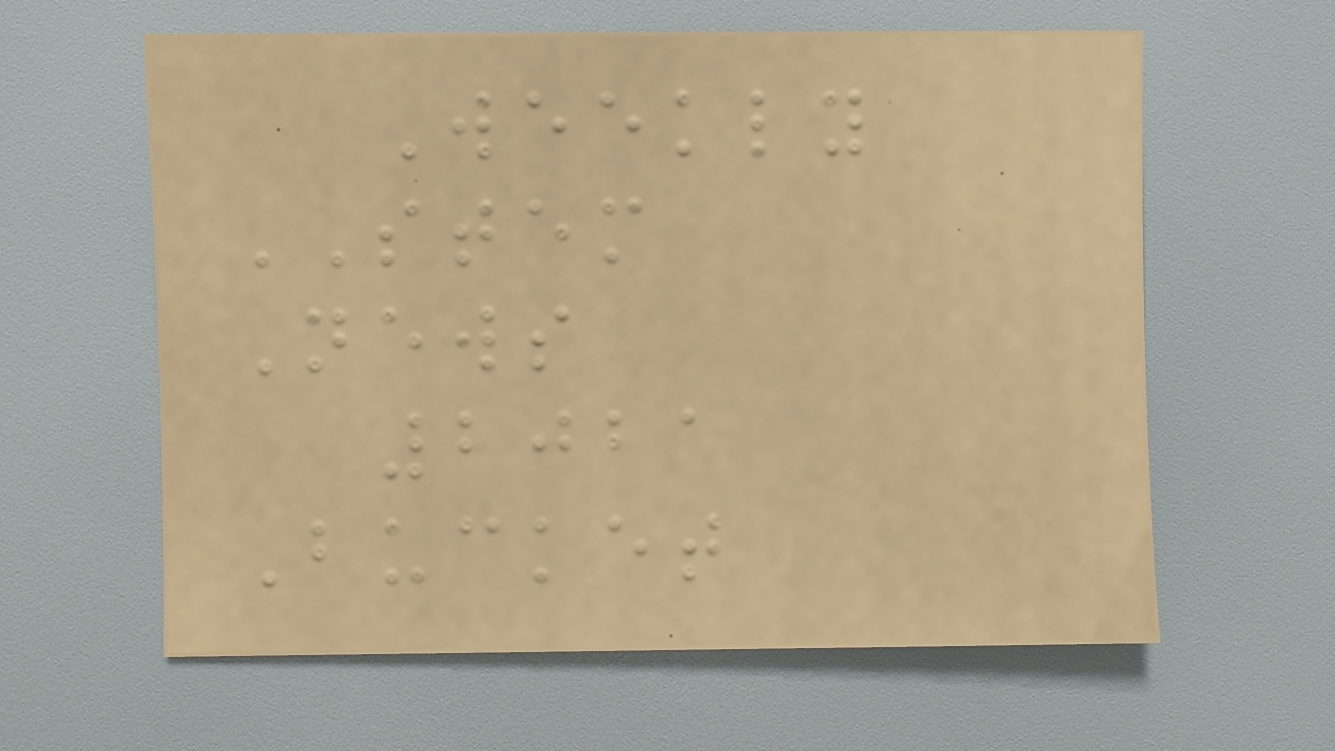Weekly
STEM
News
2021
Bucket
